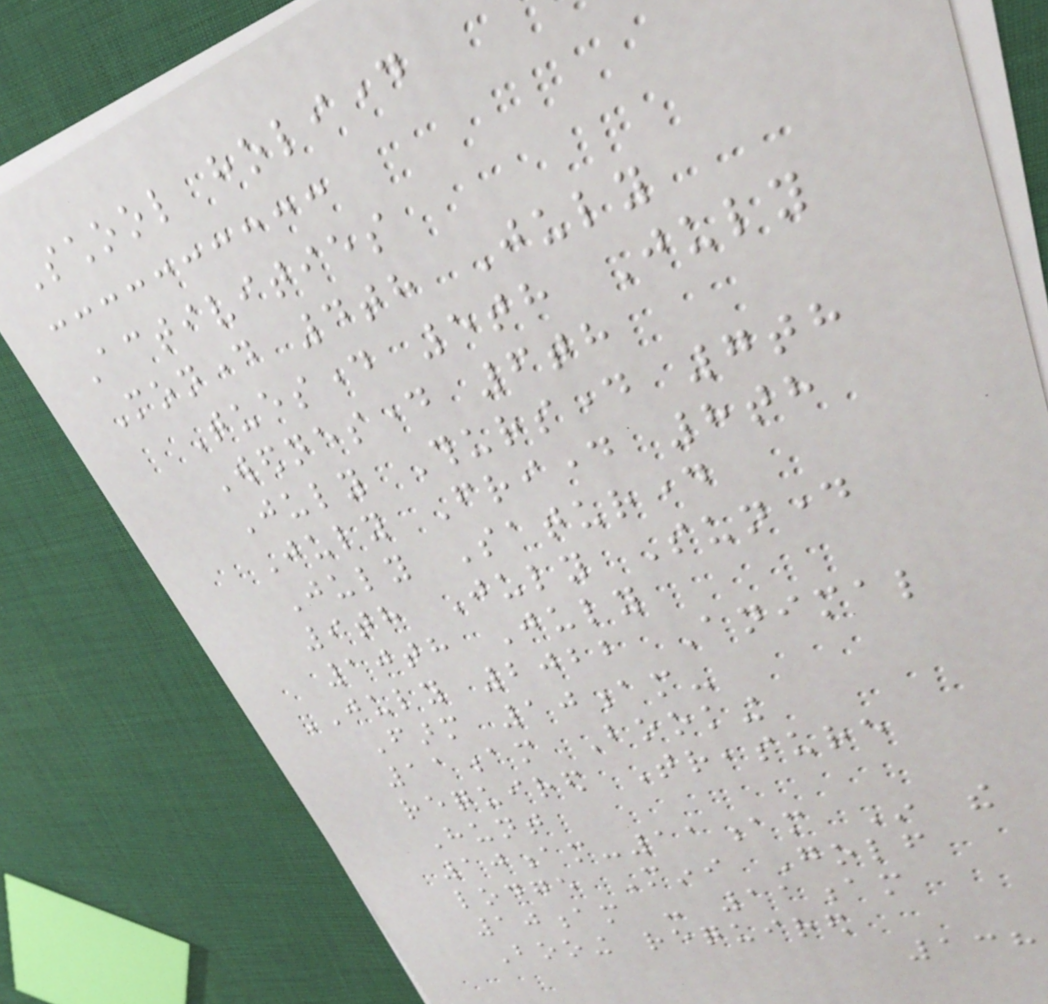School holiday
Activities
Monday 4th July
Tuesday 5th July
Wednesday 6th
July Thursday 7th
July Friday 8th
July Saturday
9th July Sunday
10th July
JULY 2022 Animal
Farm 10am-
11am Booking
required Treasure
Hunt
10am-11am In the
lodge Mini Golf
10am - 11am
Booing required
138
